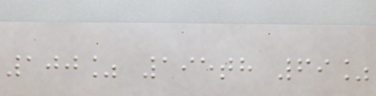100% 195th 69%
